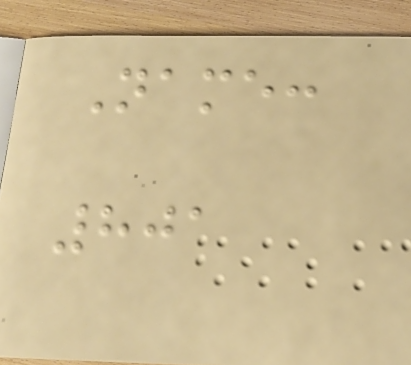Name:
801
